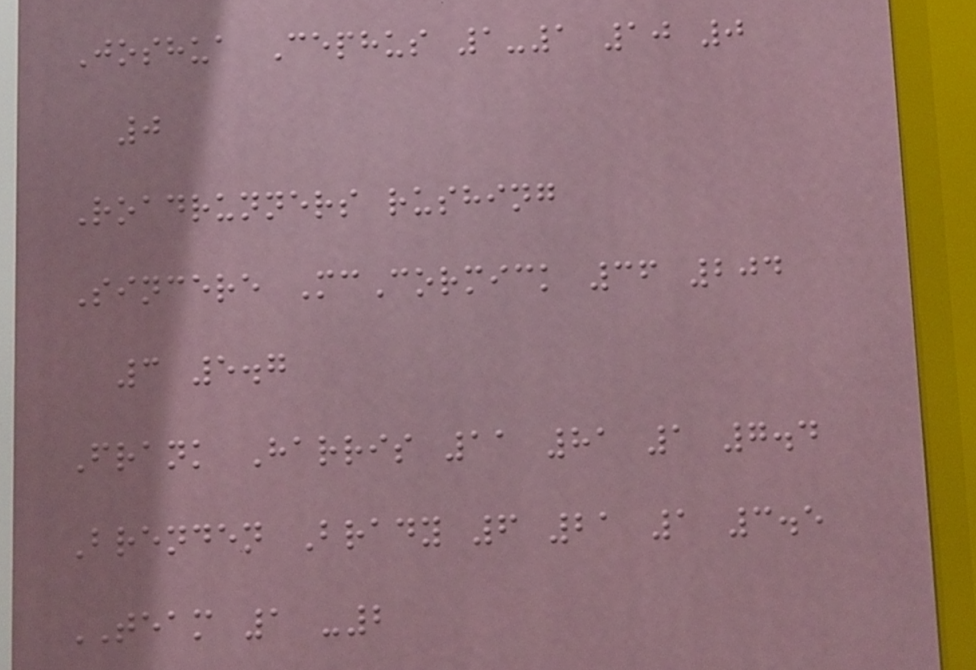Joshua Cephus 1-1 10 0
0
Roadrunners rushing
Sincere McCormick 36 204
3 5.7
Frank Harris 11 81 1 7.4
Brenden Brady 6 21 1 3.5
TEAM 1 -2
